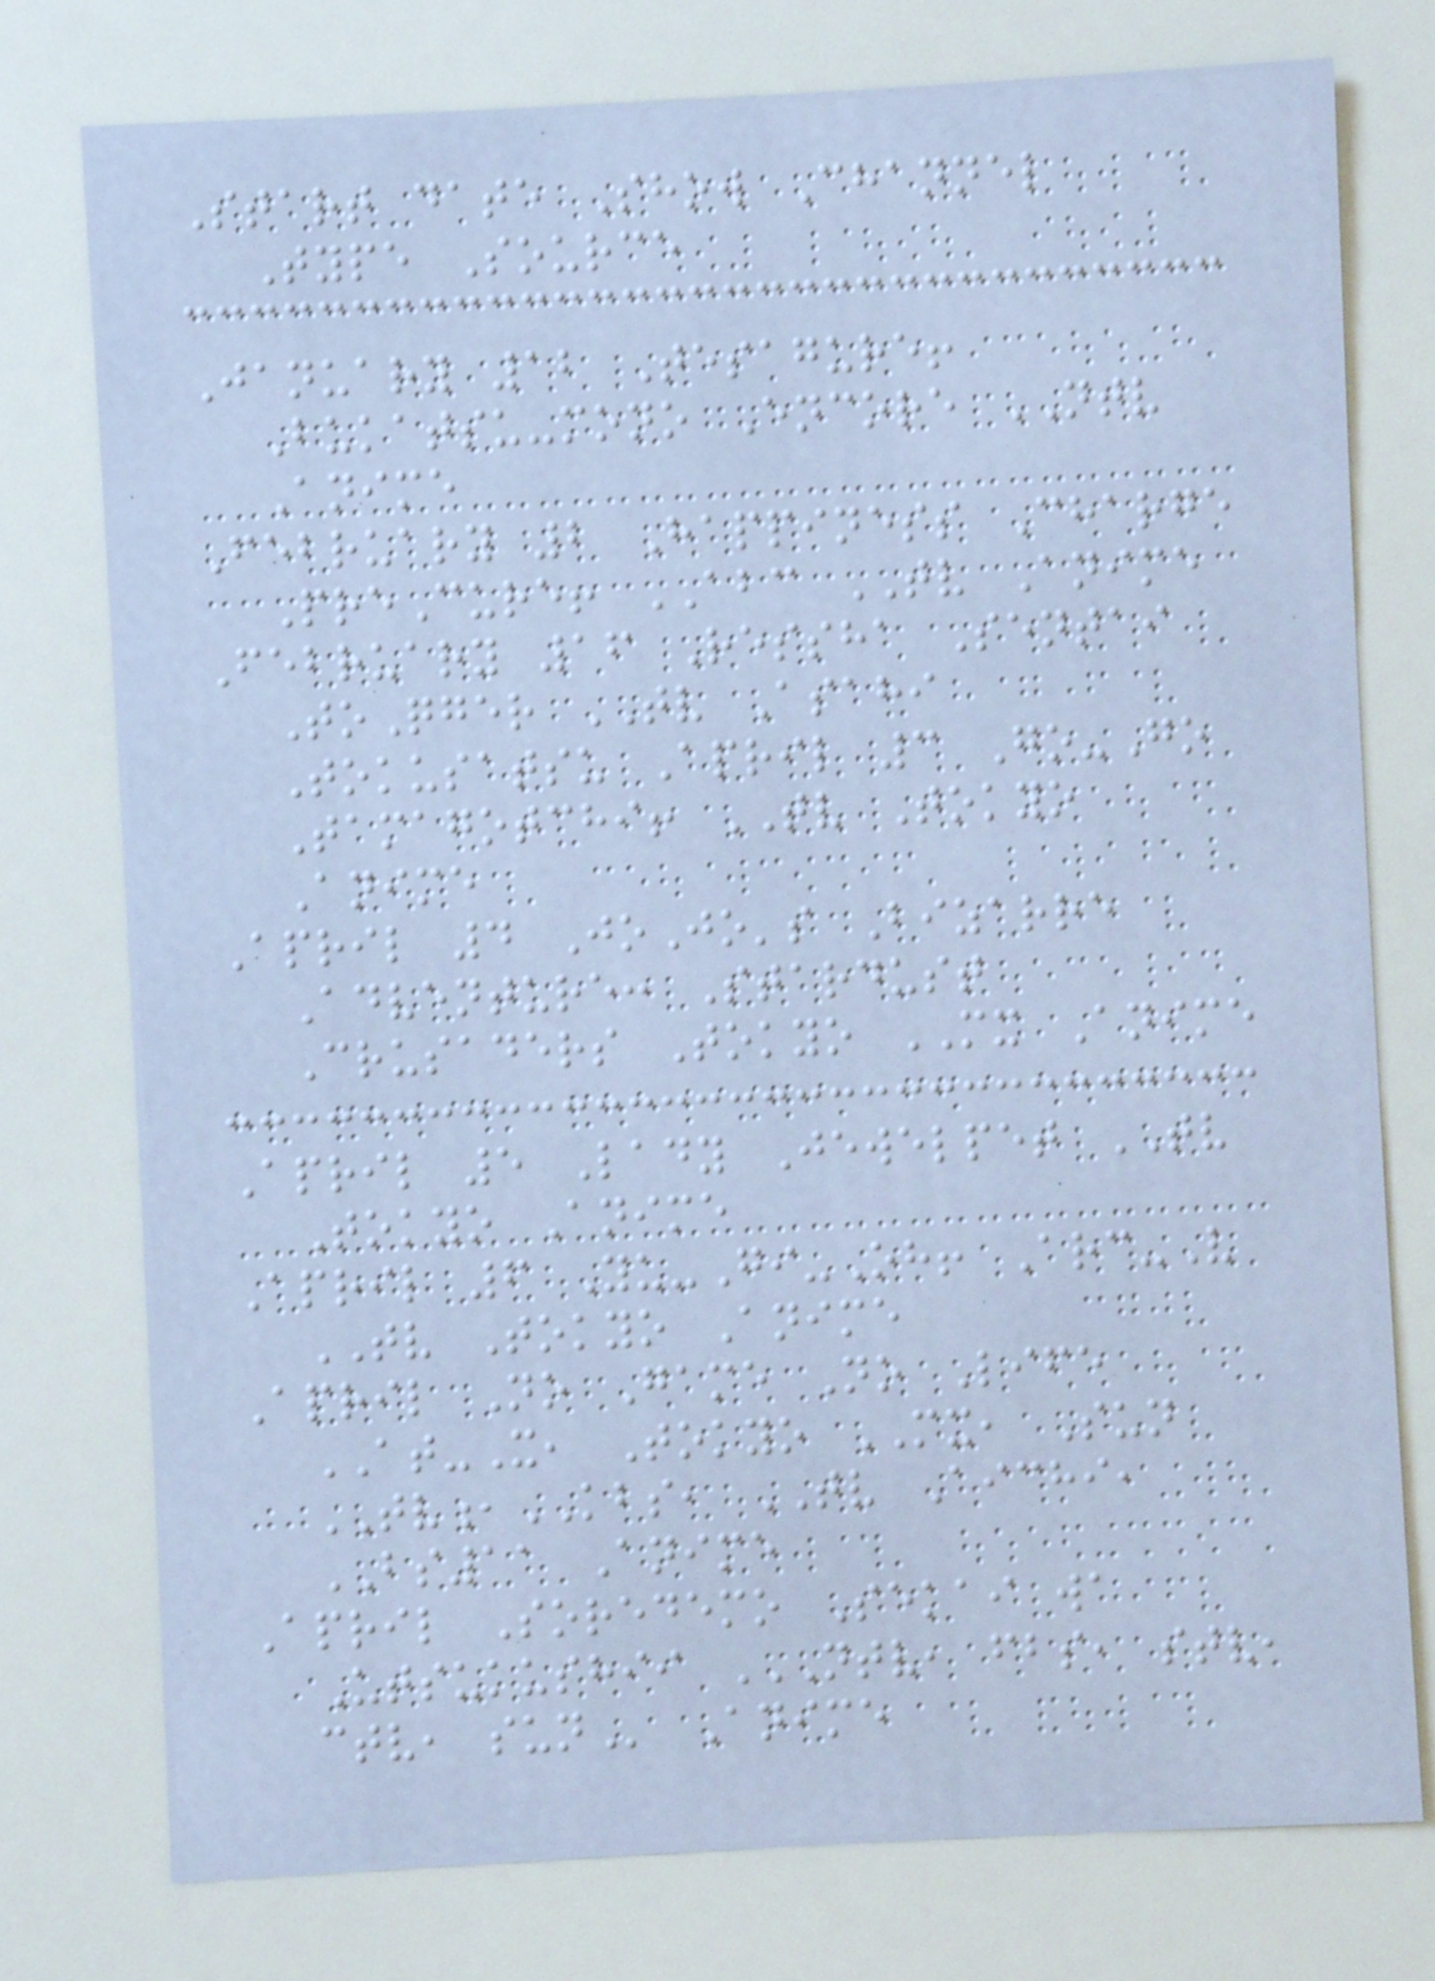Start date Show Channel
Type Source
January 12 Tesagure!
Bukatsu-mono Encore NTV
Anime
February 2 Happiness Charge
PreCure! ABC TV Anime
February 16 Ressha Sentai
ToQger TV Asahi
Tokusatsu April 3 Go-Go
Tamagotchi! TV Tokyo
Anime
April 4 JoJo's Bizarre
Adventure: Stardust
Crusaders Tokyo MX Anime
April 5 Lady Jewelpet TV
Tokyo Anime
April 6 Yu-Gi-Oh! Arc-V
TV Tokyo Anime
April No Game No Life
AT-X, Tokyo MX, Sun
TV,KBS, TV Aichi,
BS11 Anime
April Soredemo Sekai wa
Utsukushii NTV, FBS, STV,
CTV, SUN Anime
